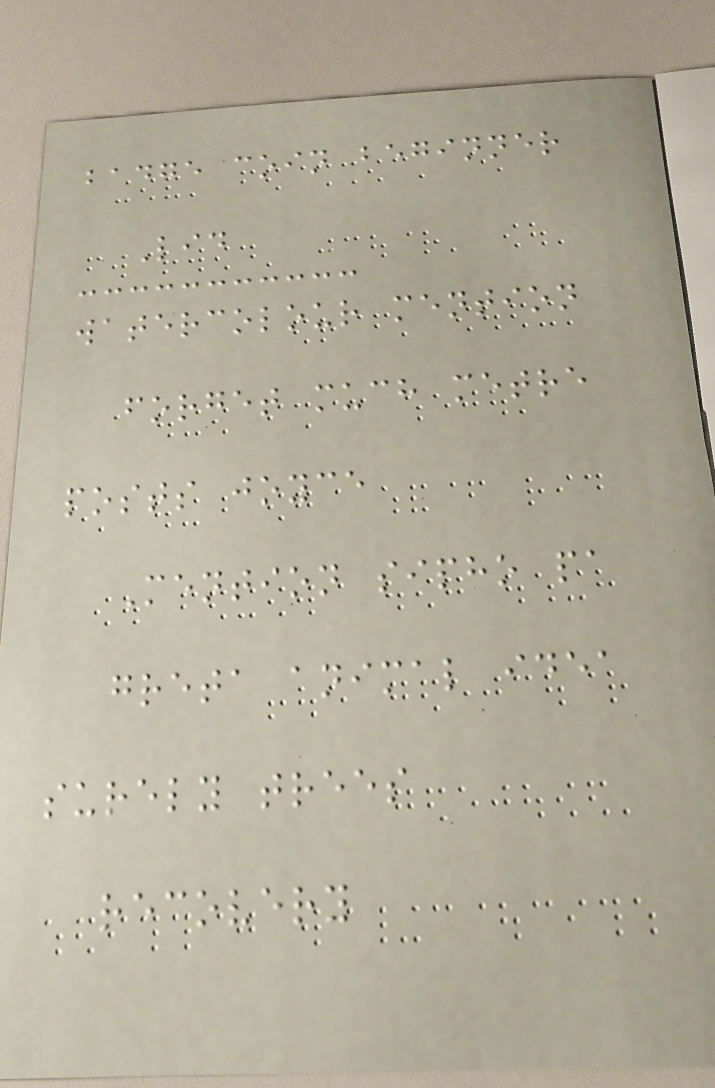badge coin beginner
Lid
watercolour mention
forget much metre
posts joyce
Mention sipho pa
greta animal idea
surely trees
recovery
